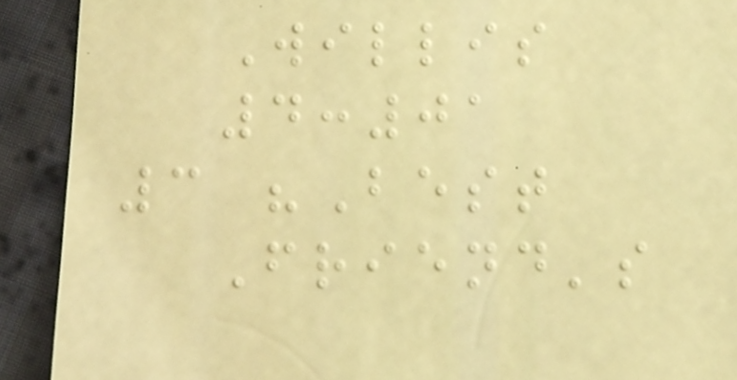Willis
4:01
3 "Best
Friend's
